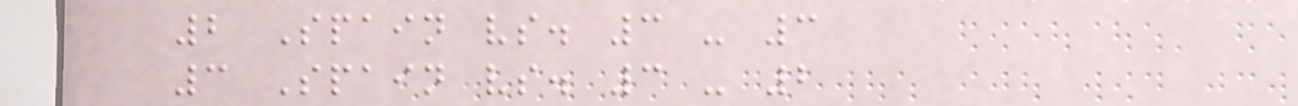2 Spain vs. 3 - 3
3 Spain vs. 3 - 2
